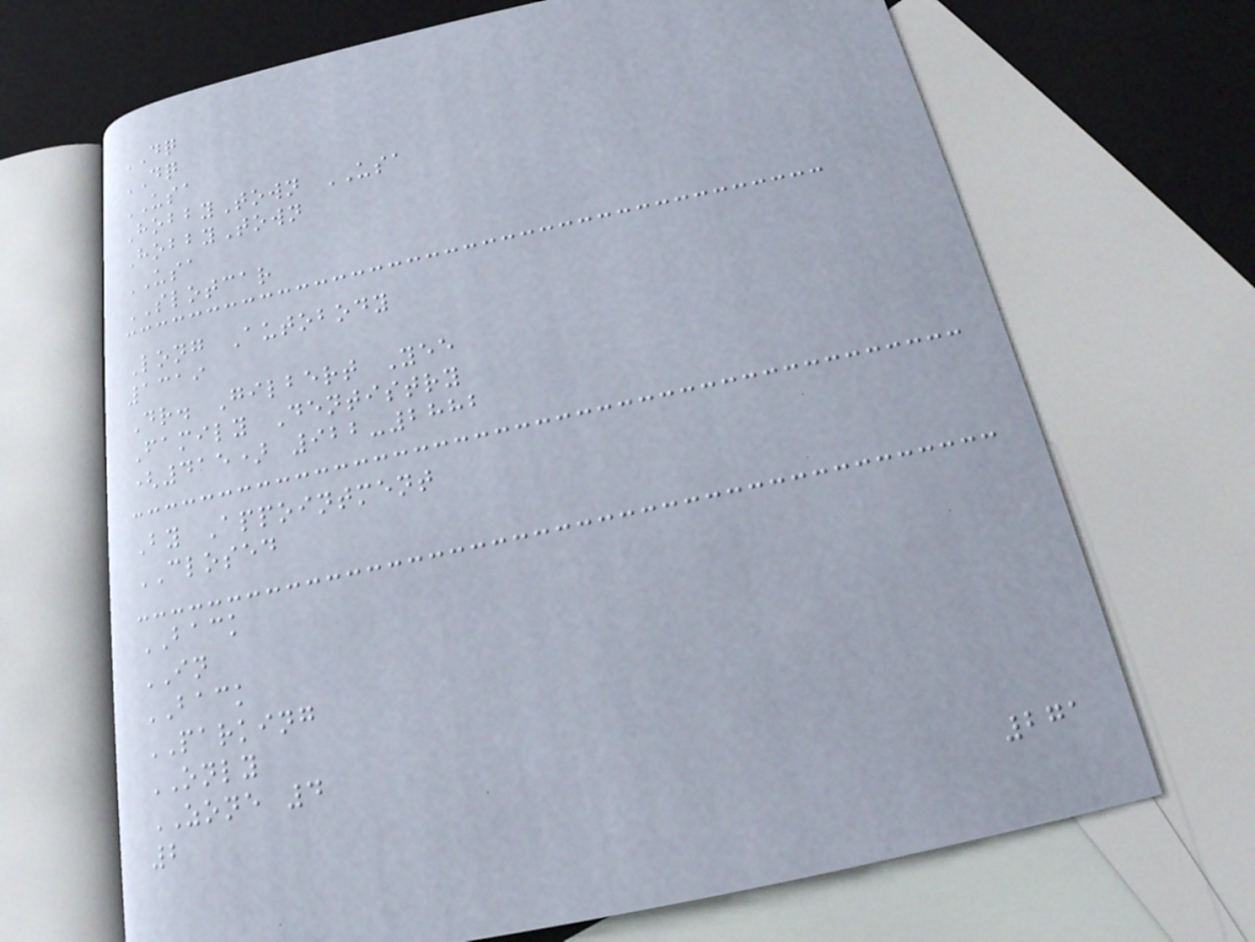DQ
DQ
USA
HobbyTown USA
HobbyTown
USA
SLOTCAR
Long Autobody
1319
Dr. Gilbert Yee
Family Dentistry
(415) 922-2882
By Appointment
CLOSED
BACK
IN
BACK
PARKING
ONLY
ZONE 4
2
271
